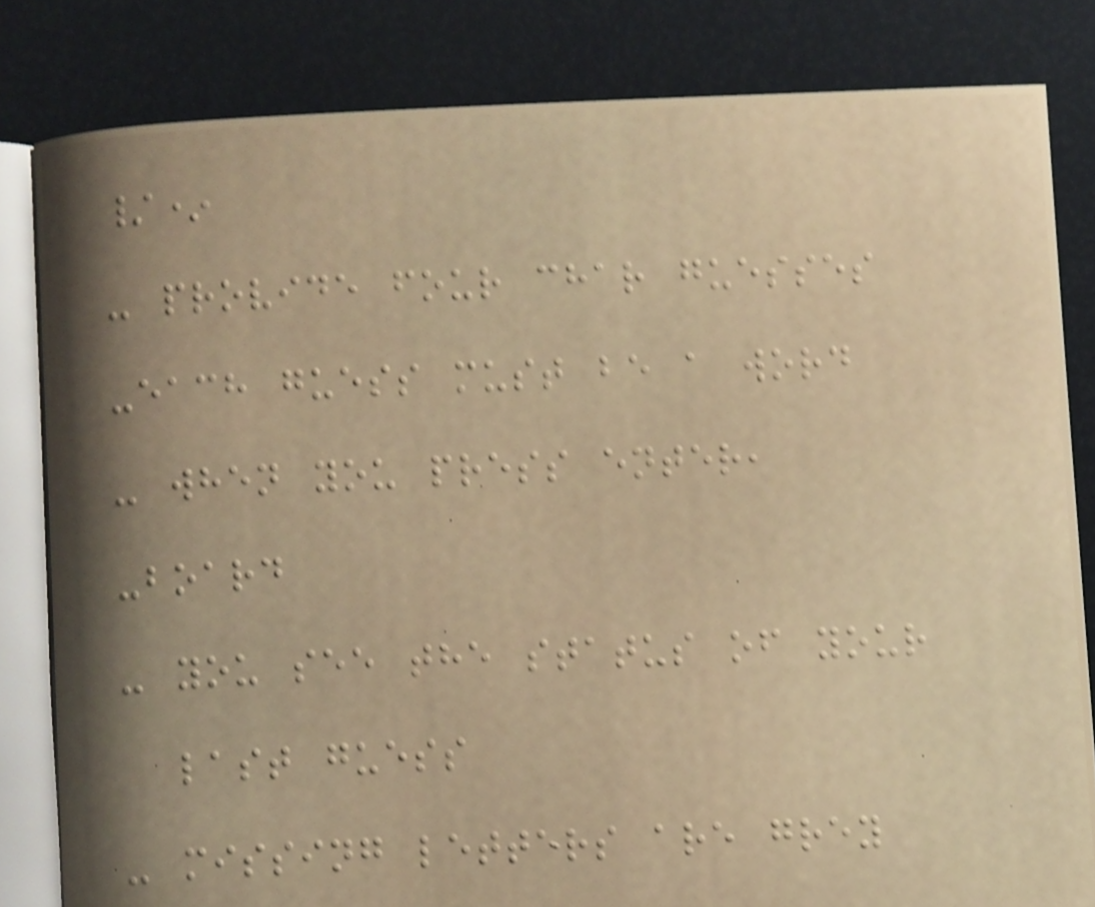/*
- provide four char guesses
-each guess must be a word
- when you press enter,
-board
- you see the status of your
last guess
- missing letters are grey
